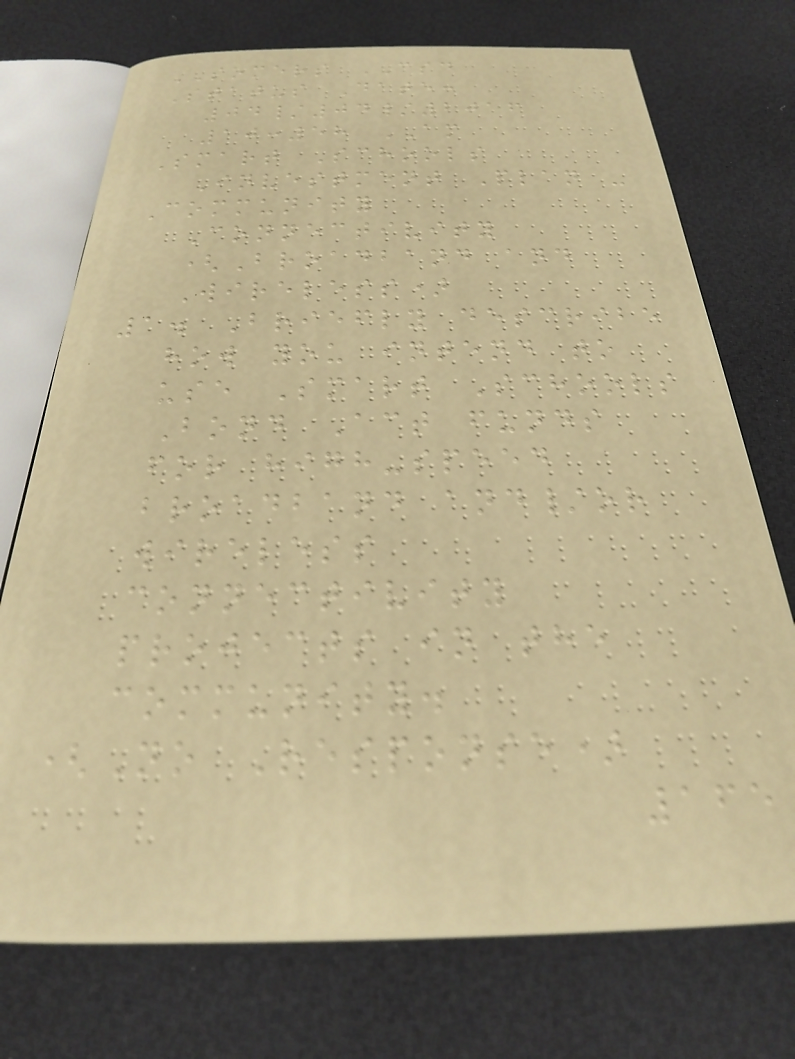SOMERS CSD
Status Date:
04/04/2016
10:58 AM
Smart Schools
Investment Plan -
Community
Connectivity
(Broadband and
Wireless)
1. Briefly describe
how you intend to
use Smart Schools
Bond Act funds
for high-speed
broadband and/or
wireless
connectivity
projects in the
community.
(No Response)
165
